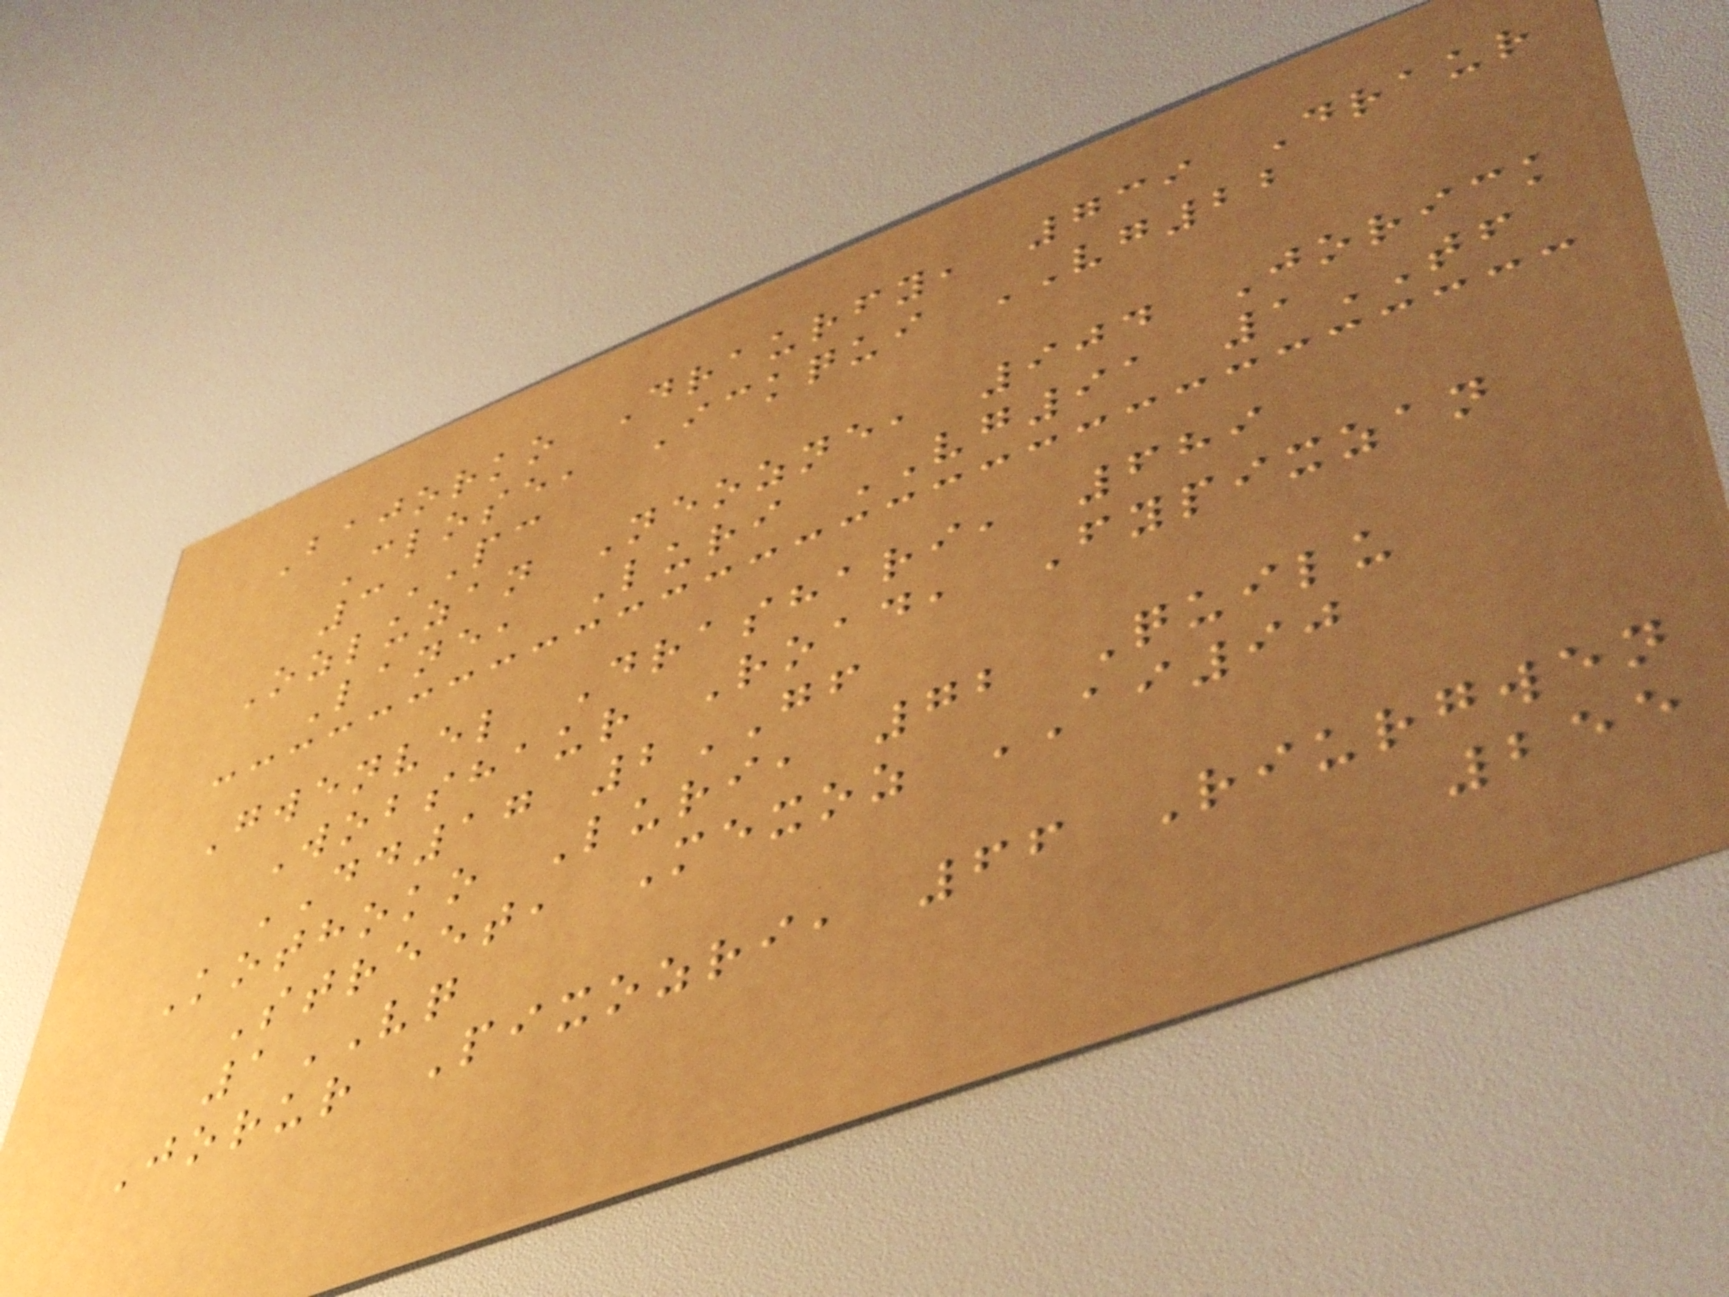Bajorko Draurfy, 739 Draur
Close, Ickqui VG22
3PC
Ozluzan Neozne, 904 Jorick
Lane, Luri VG91 1TF
Gwenvel Drashari, 689
Wobshaur Road, Fypixzan
DD17 2GF
Kothoko Luri, 72 Quilu
Street, Mexoz AI90
1VQ
Jorur Pixozri, 66 Riurgwen
255
